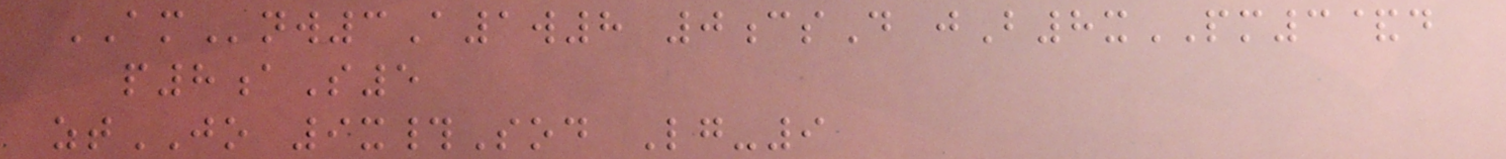AMnw3A1w8 0csD jB8xPM3&d
p8aS5
ztJO 9x#Sod Lg-9
